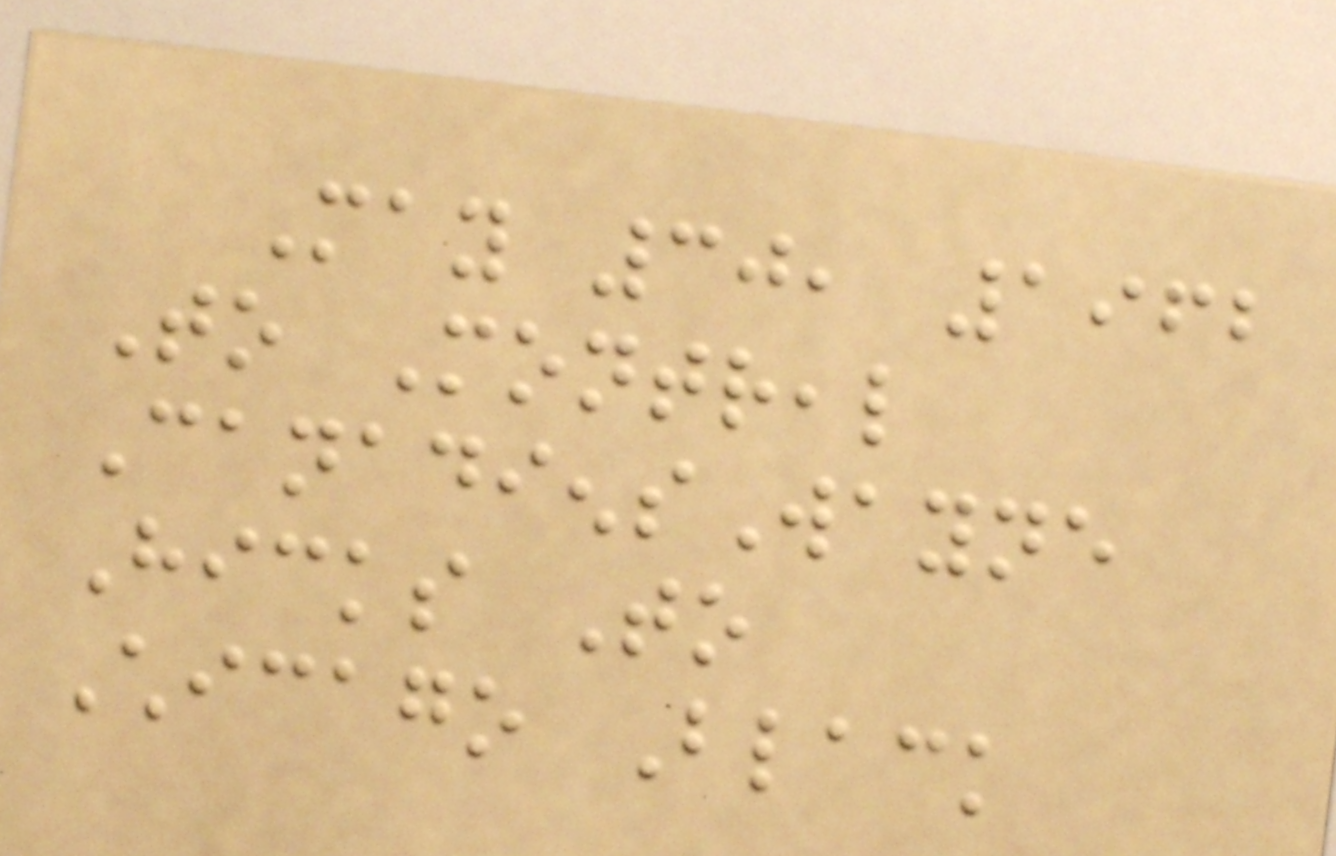May 30, 1962
To Montreal
CanadiensWayne
Hicks To
Chicago Black
